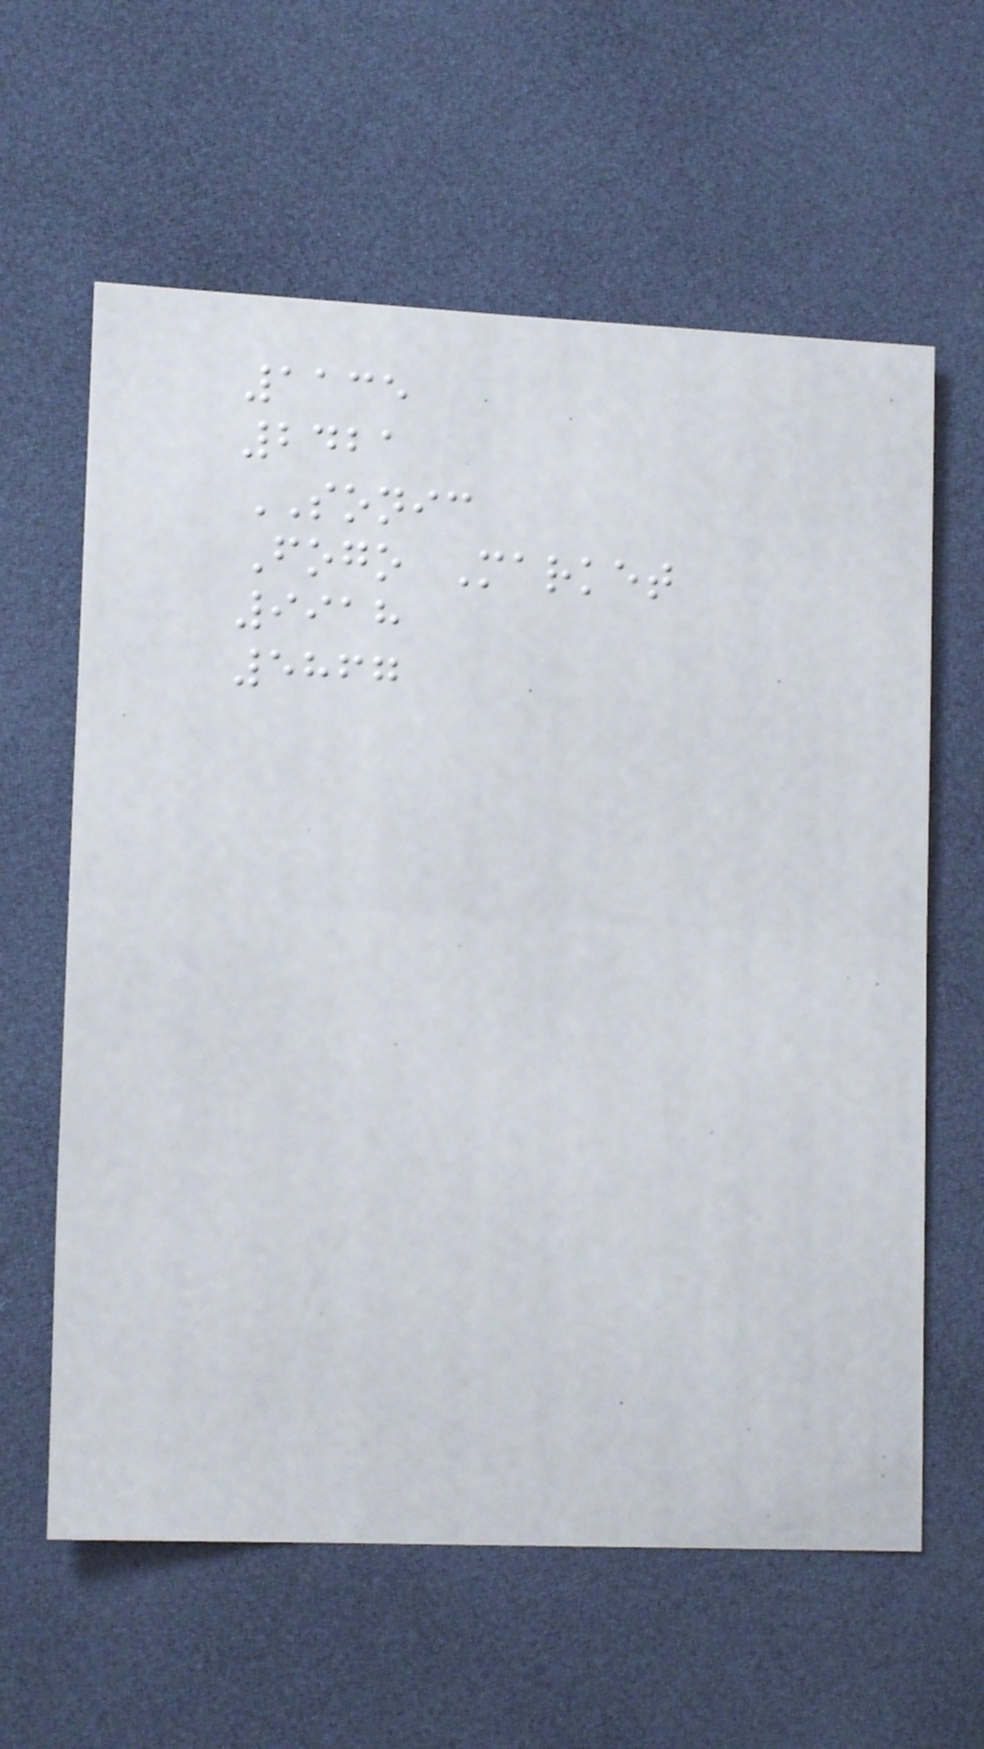1135
2421
SONIC
Fogo Market
9918
5867
